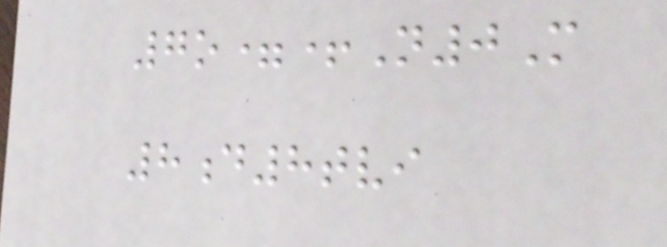7o=+N0M
8d8tvi
